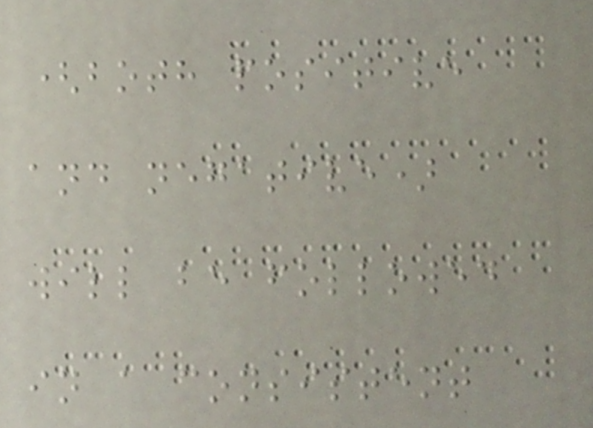(both positive
and negative)
will be followed
in a consistent
